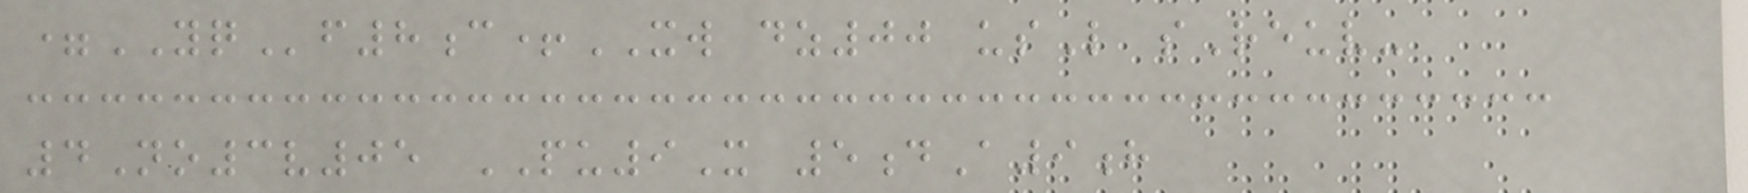=YQf8c+XW dz00 usL sReuv-
4No3v05 PU9X 5dA9h
